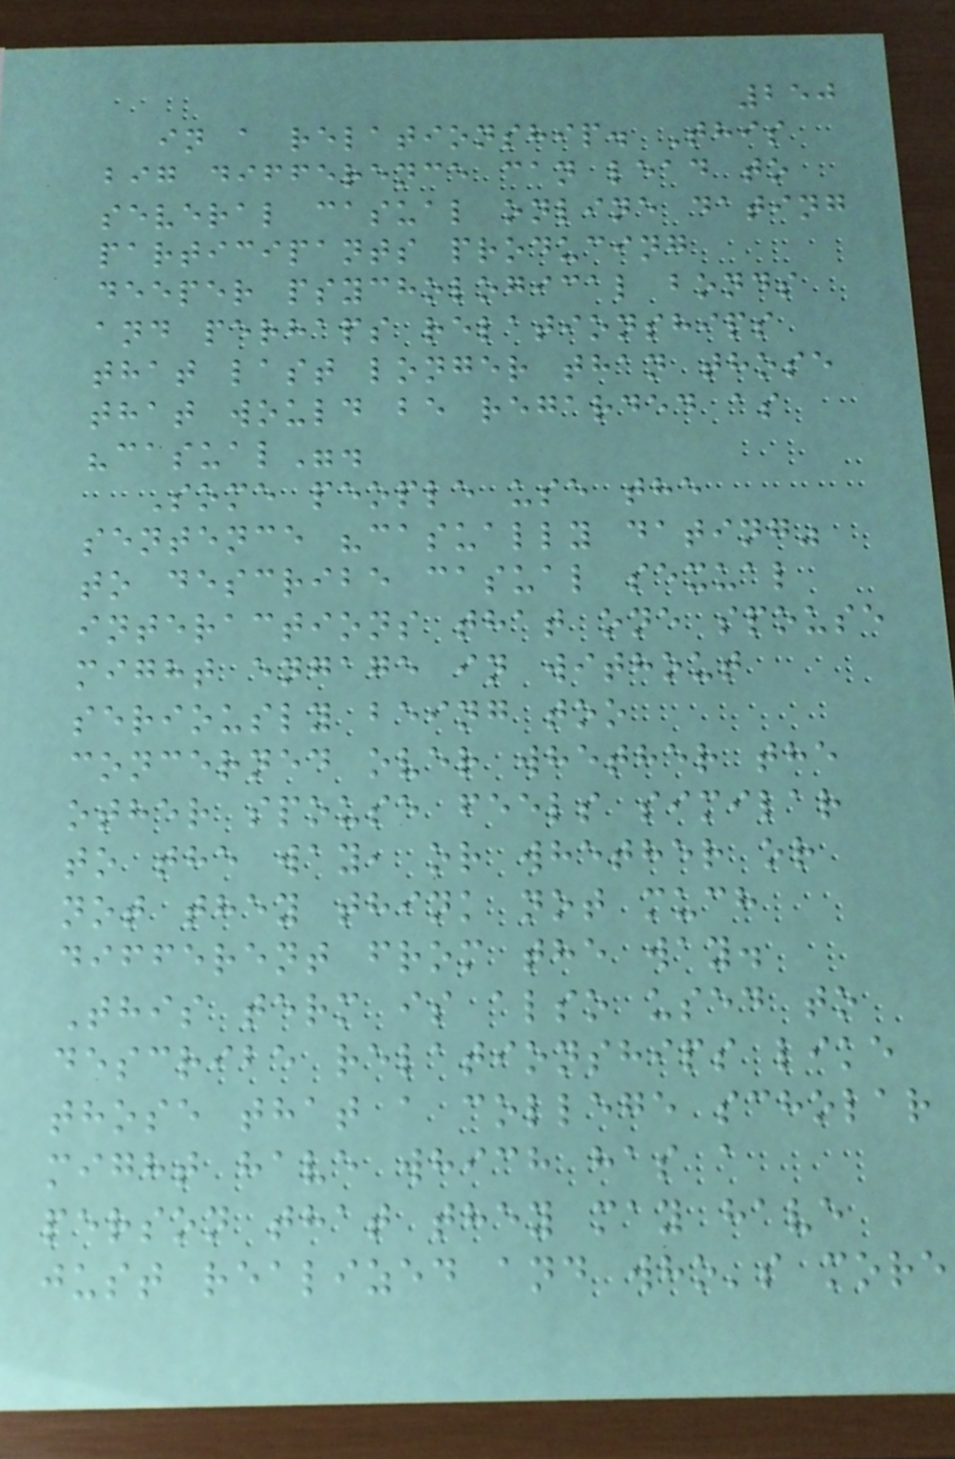250
in a relationship. This
big difference can lead to
several casual online dating
participants producing
deeper psychological bonds
and perhaps relationships
that last longer than those
that would be regarded as
"casual".
Some people use the
sentence "casually dating"
to describe casual sexual
interactions that one spouse
might engage in without
seriously being too
concerned over whether the
other spouse feels similar
to the way, or whether or
not they think not much
different from the way.
This term is also used to
describe relationships like
those that a college scholar
might have which has a
person that they may have
just realized and who's more
